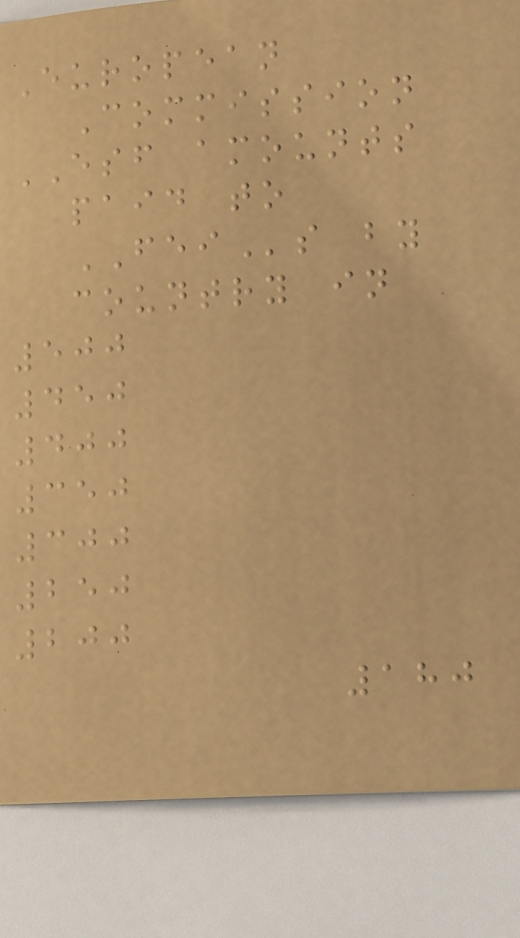European
Commission
ESF amounts
paid to
FEIs by
country in
500
450
400
350
300
250
200
180
